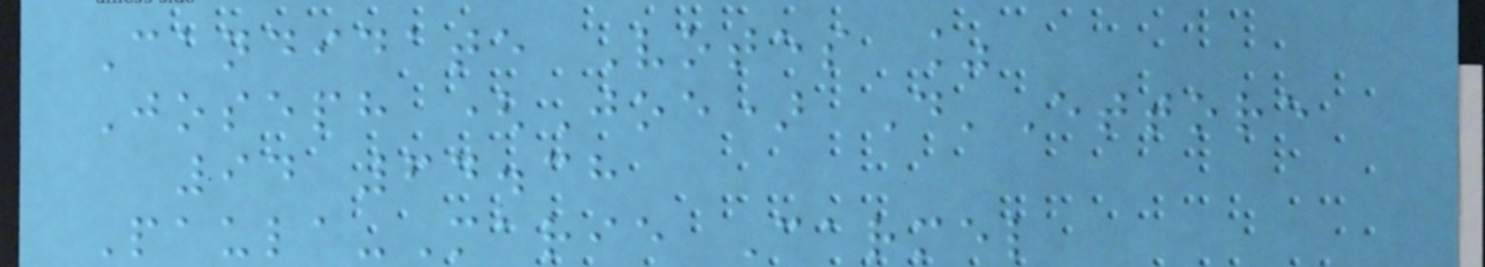Candidate Votes %
Joseph (Joe) D'Ettore
94 64.38
Paula-Marie Carmel
